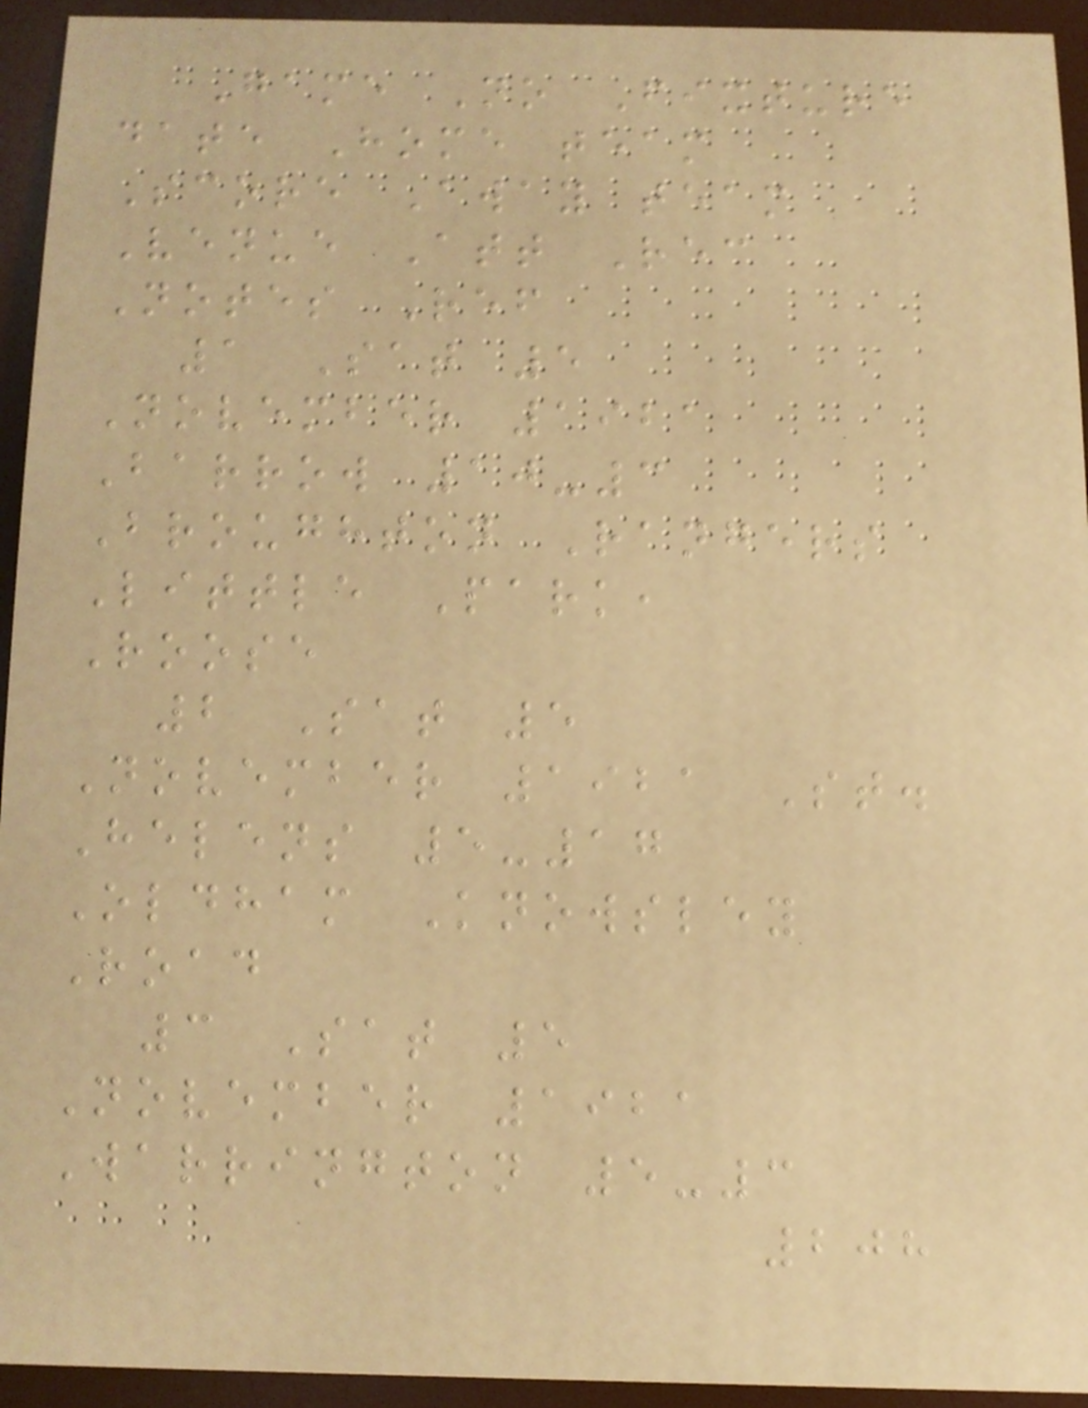Game No Fixture
date Home team
Score Away team
Venue Att Rec
Notes Ref
1 Sat 5
November 1921
Barrow 10-3
Broughton Rangers
Little Park,
Roose
2 Sat 5
November 1921 St.
Helens 5-17
Oldham Knowsley
Road
3 Sat 5
November 1921
Warrington 5-3
208
